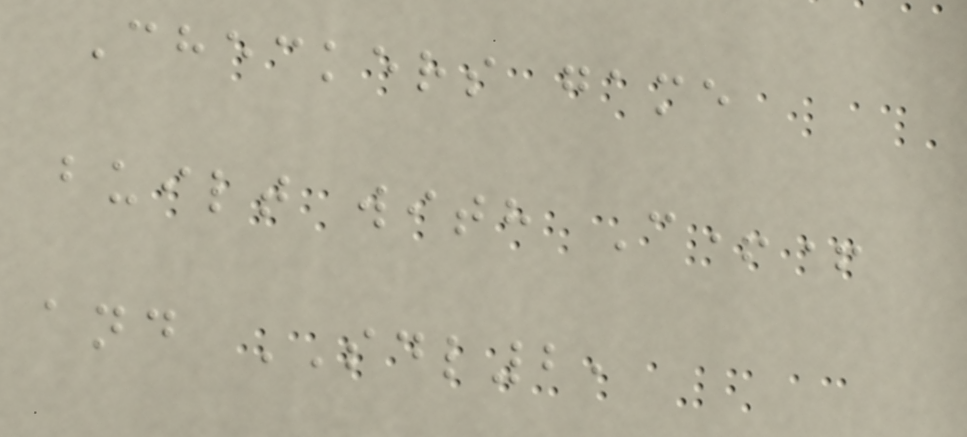Checkers game
built with C++
and SDL2,
